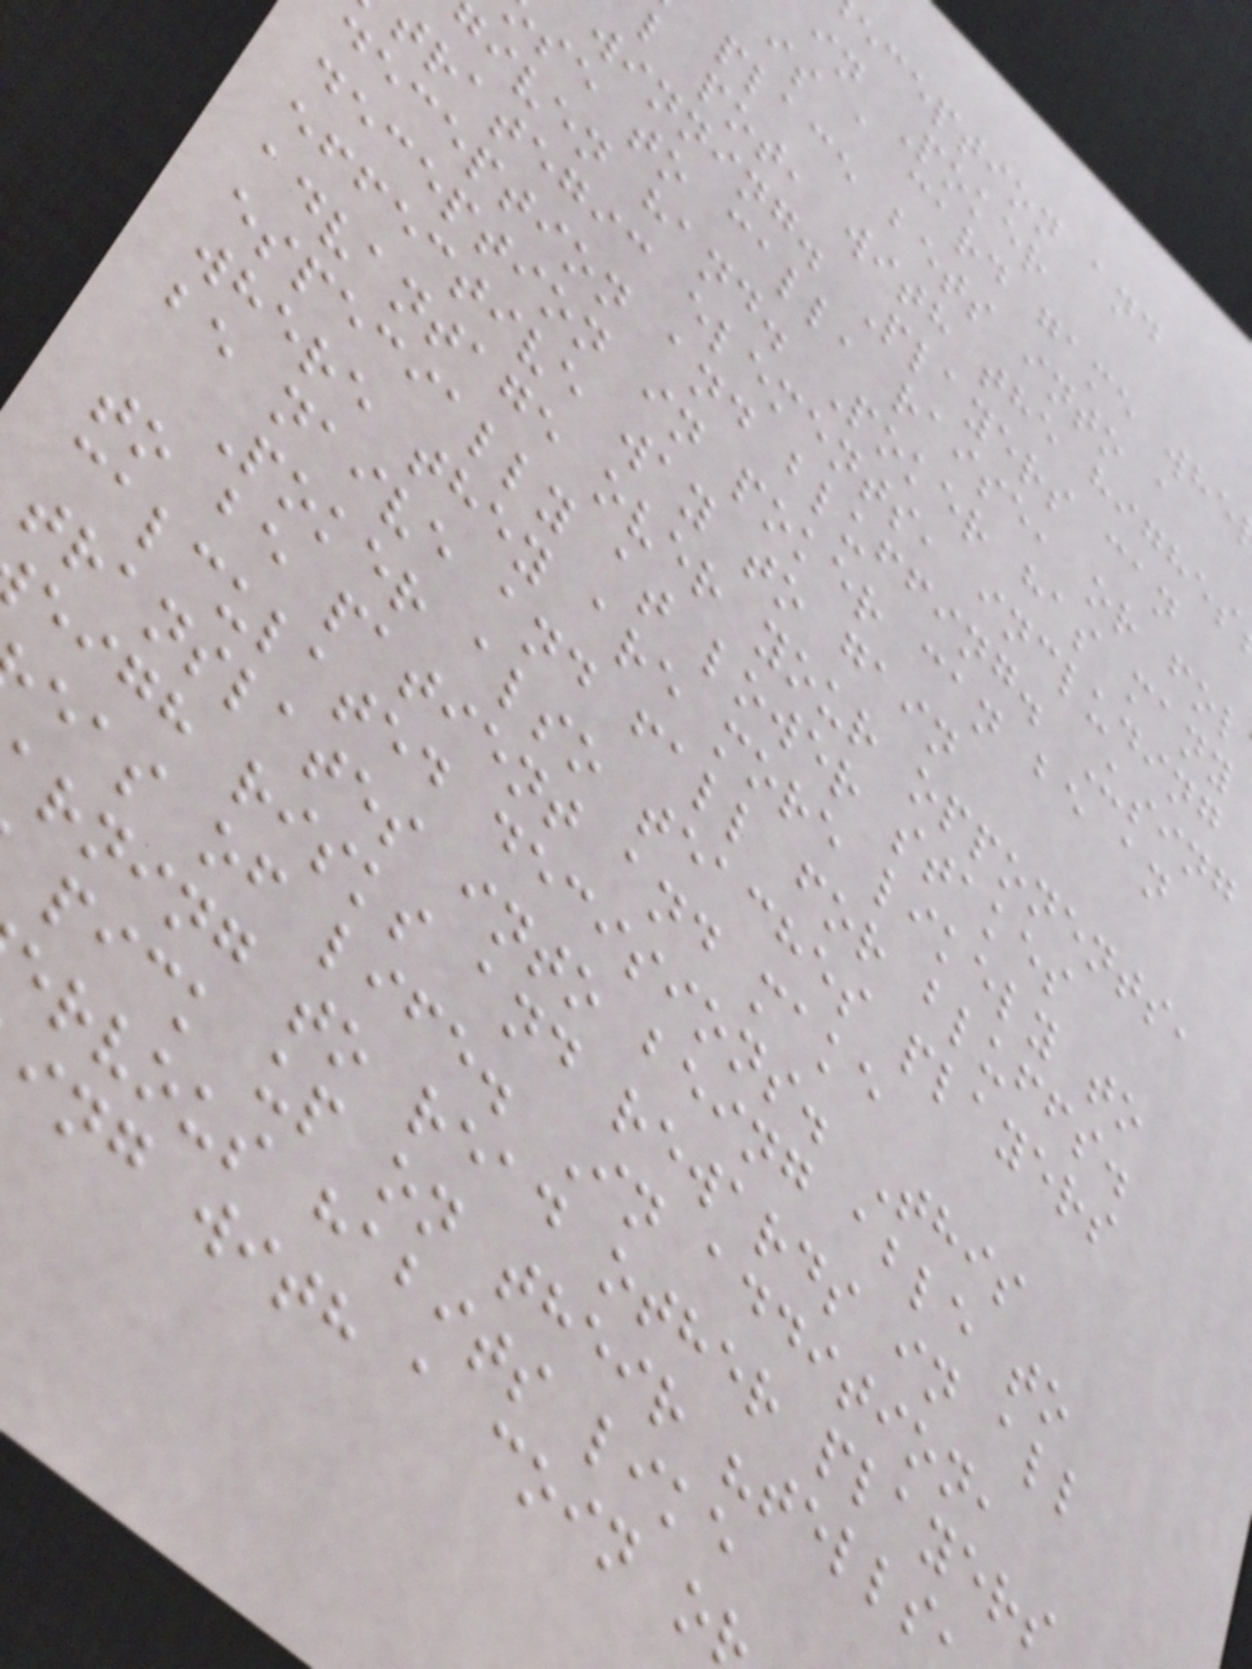eception and
in Poker
is a card game whe
place bets into a
l pot, with the highes
winning. Players can
se to call, raise, or fol
iven hand. Poker has many
trategic elements, including
deception and bluffing. Using
deception in poker can be an
effective way to gain
advantage over your opponents,
especially at lower stakes
where they are more likely to
be naive and fall for bluffs.
Poker also teaches players
to be patient and make
calculated decisions. This
translates into being able to
eigh risks and rewards in all
eas of life. In addition,
rning to read other players
pick up on their "tells
ervous habits like
ing with a coin o
